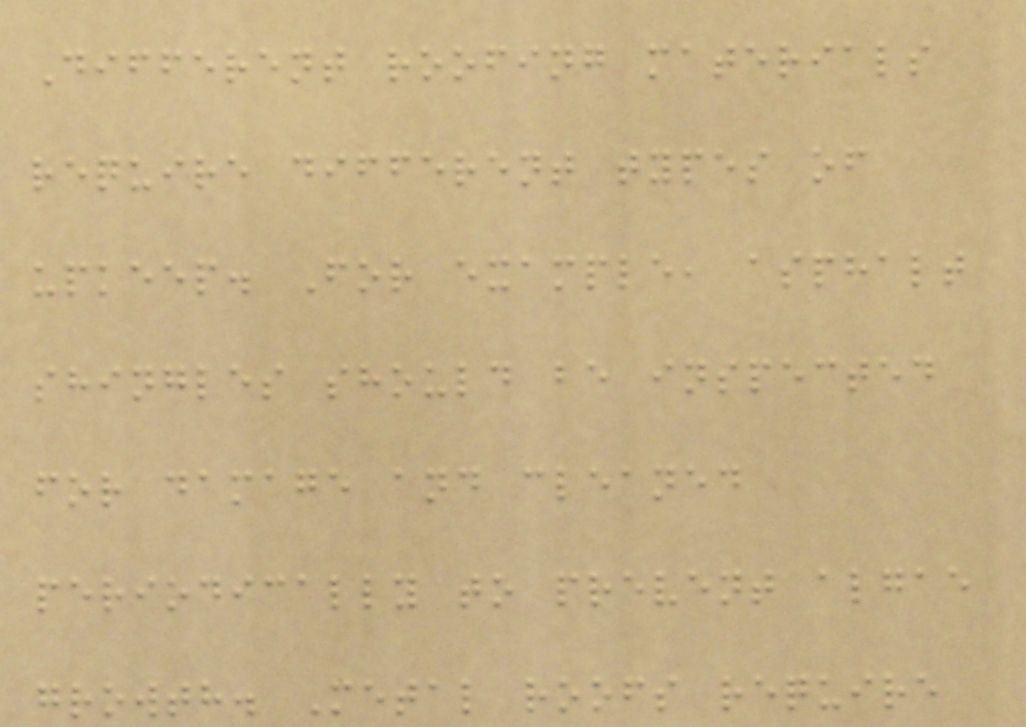Different roofing materials
require different types of
upkeep. For example, asphalt
shingles should be inspected
for damage and cleaned
periodically to prevent algae
growth. Metal roofs require
